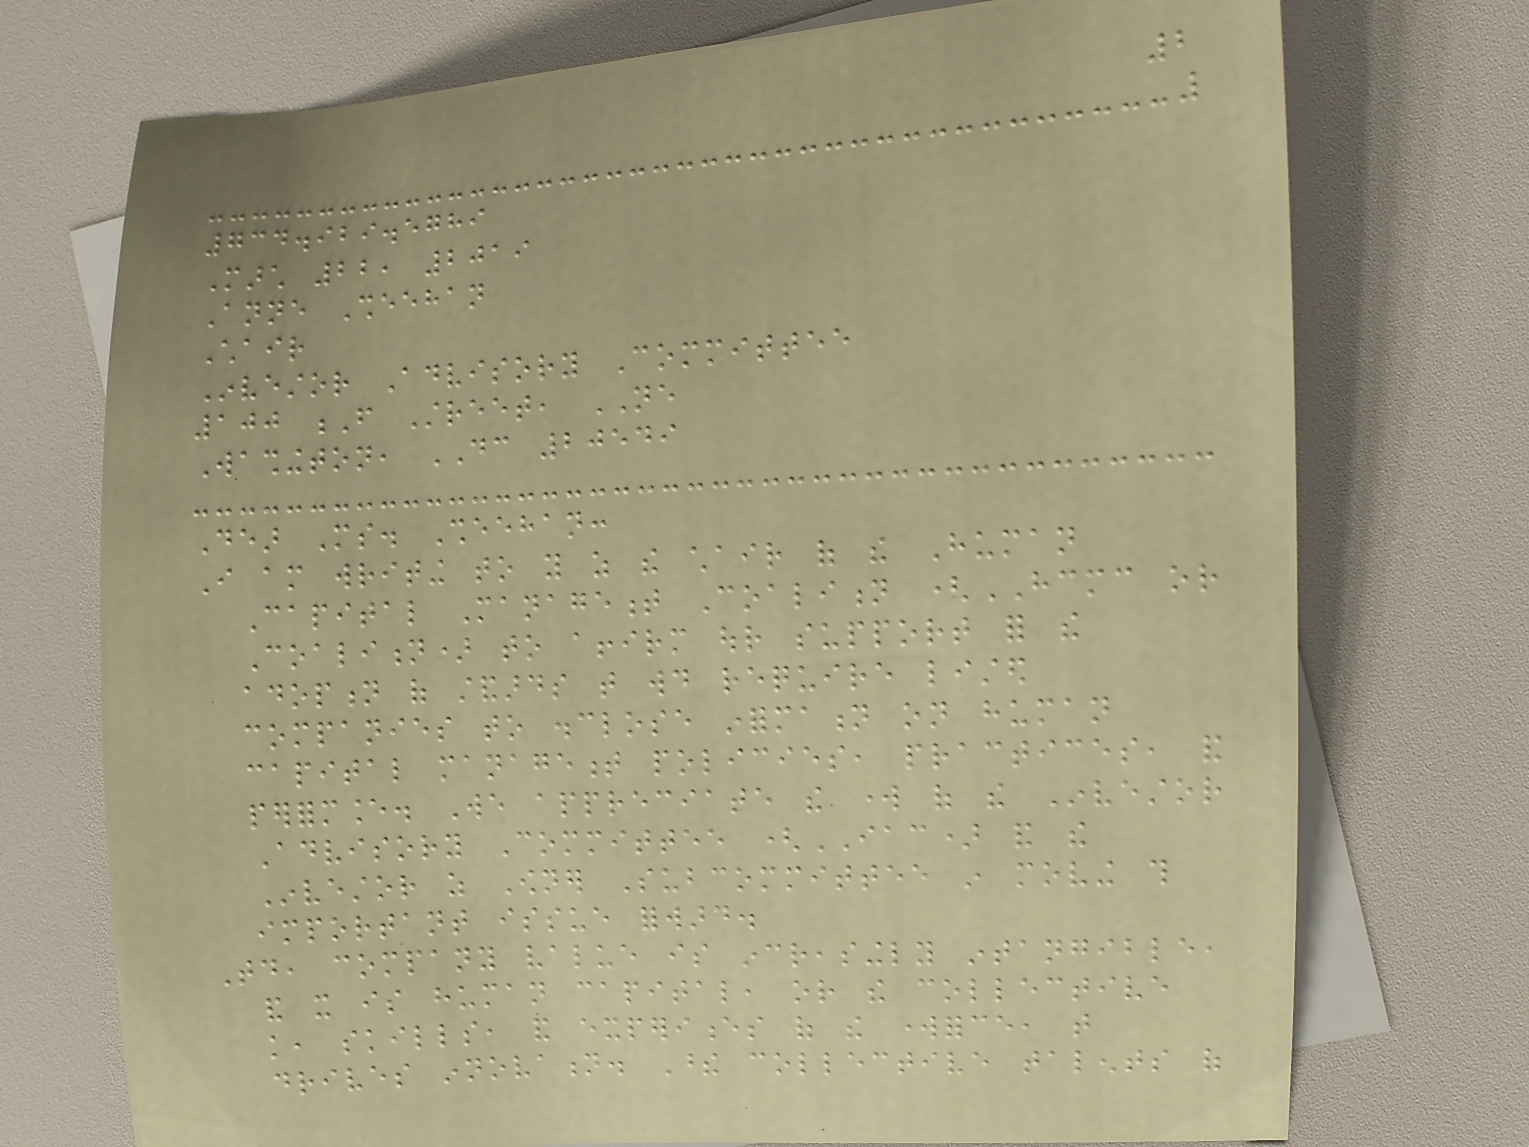2
734.929.5789
March 22, 2019
Anne Sheehan
Chair
Investor Advisory Committee
100 F Street, NE
Washington, DC 20549
Dear Ms. Sheehan:
I am writing to you as the chair of the Human
Capital Management Coalition (HCMC or
Coalition) to affirm our support for the
adoption of standards that would require listed
companies to disclose information on human
capital management policies, practices, and
performance. We appreciate the work of the Investor
Advisory Committee (IAC) and the
Investor as Owner Subcommittee in moving this
important issue forward.
Today, company value is increasingly intangible,
and it is human capital, or the collective
knowledge, skills, and experiences of the workforce, that
drives innovation. These collective talents of
